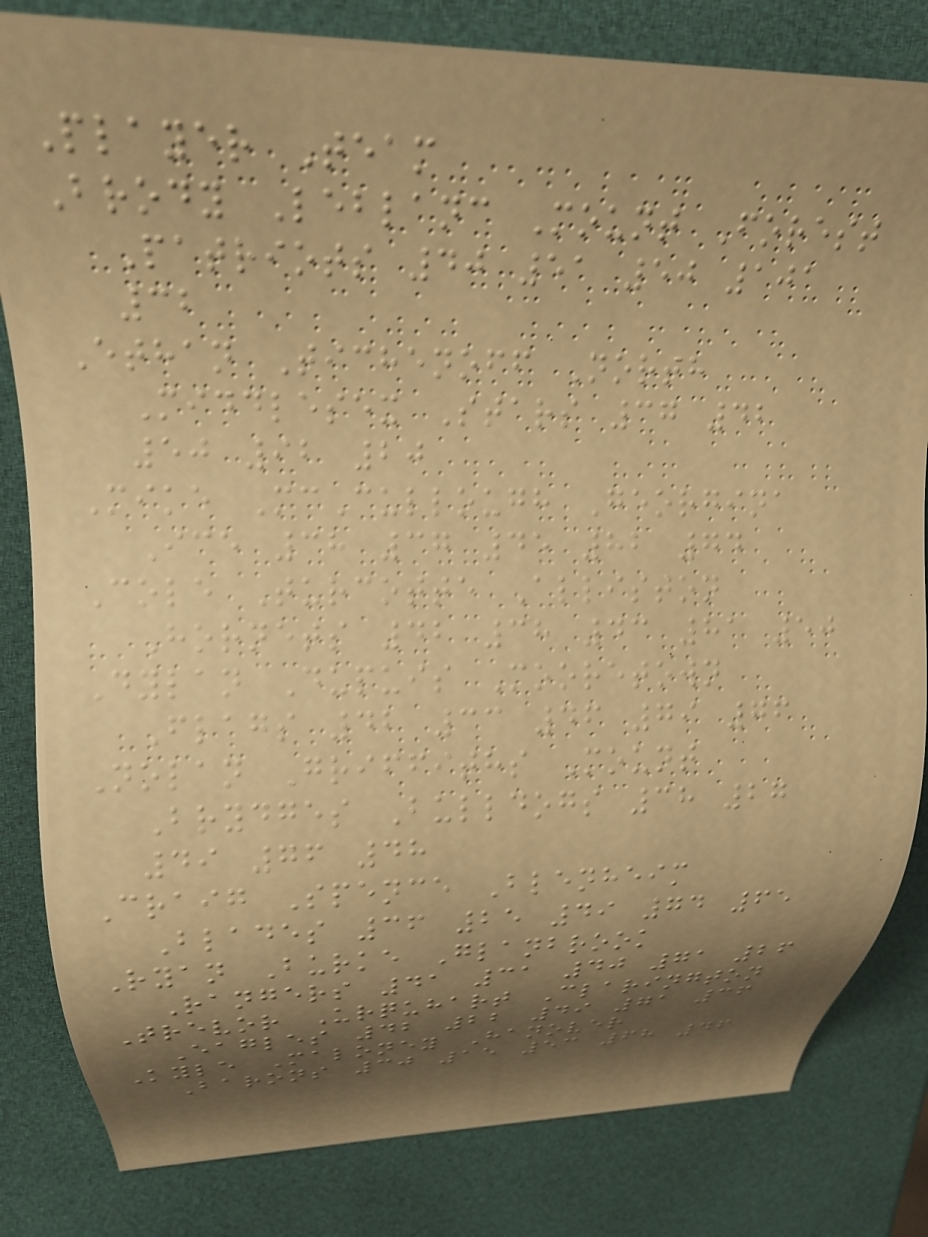Player Team
Brody Leblanc Mount Forest
Patriots 40 51 50 101
32
Ethan Tichenoff North
Middlesex Stars 37 42
50 92 20
Mike McCullough Georgina
Ice 38 37 45 82 74
Cole Turcotte Alliston
Hornets 42 38 43 81 50
Dylan Dupuis Mooretown
Flags 42 33 46 79 76
Nolan Griffiths Mount
Brydges Bulldogs 38 27
49 76 48
Craig Spence Blenheim
Blades 36 25 49 74 65
Ryan Burke Glanbrook
Rangers 41 31 40 71 26
Trevor Urquhart Clarington
Eagles 42 22 49 71 36
Kyle Maloney Hanover
Barons 30 15 53 68 46
